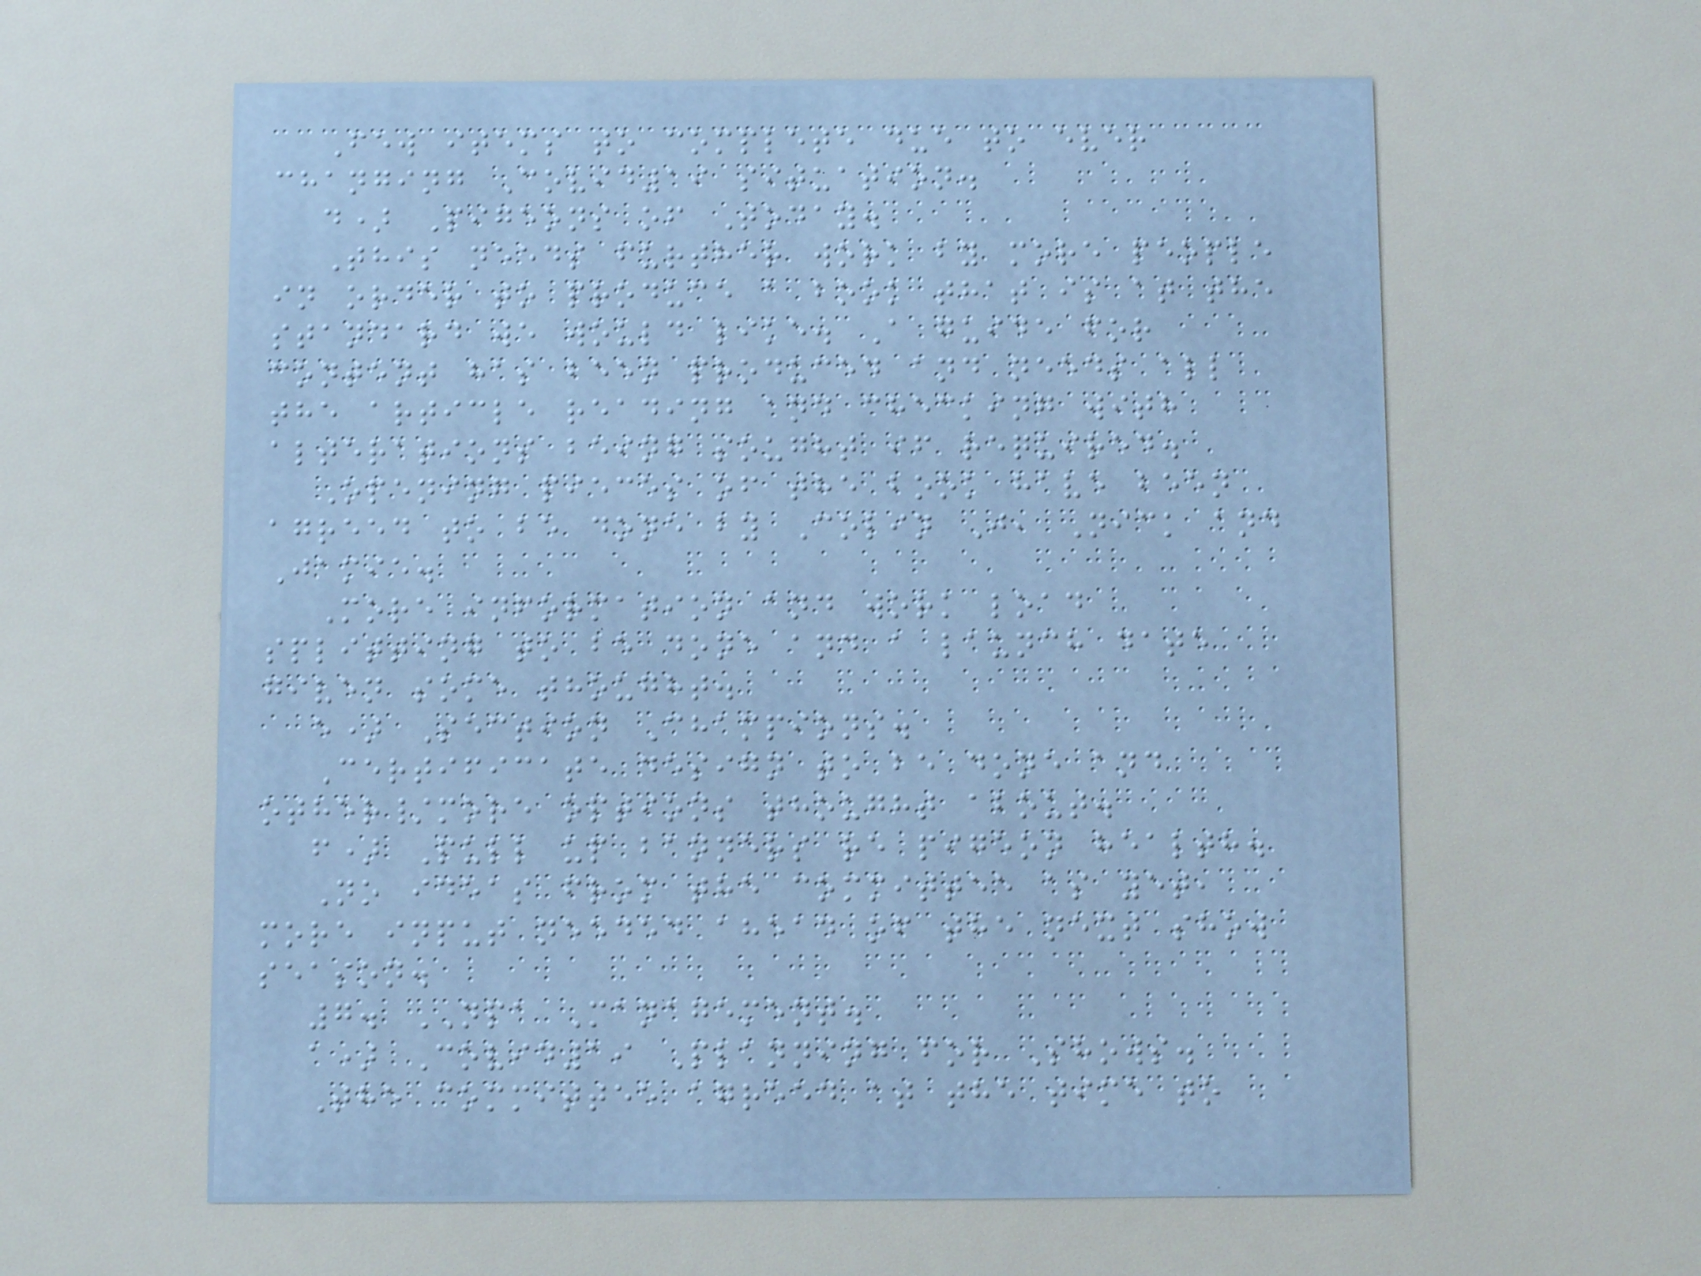Few items to complete due to ever
changing Covid19 situation.
d) Pigeons of Today.
This needs further work by more people
in order to produce a book that is at the
standard we would like. A guide for
content has been produced and needs all
the article reading and checking with
alterations being sought if required.
Opening pieces of the book have been
agreed to be done by Colin J, Nick and
Jamie.
More information and work load
splitting to be done and a launch date
given some thought.
e) Section Champions.
Certificate design to be done and
other/more options thought about.
f) Pull up banners re pigeon health.
No ideas from the committee as yet,
more input needed ahead of the next show
season.
7. NPA Management.
a) Covid19 Planning for Shows.
The committee agreed at the time to
